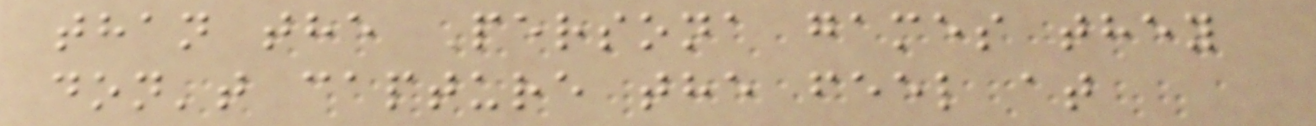than the Persona games they
don't capture the feel at
